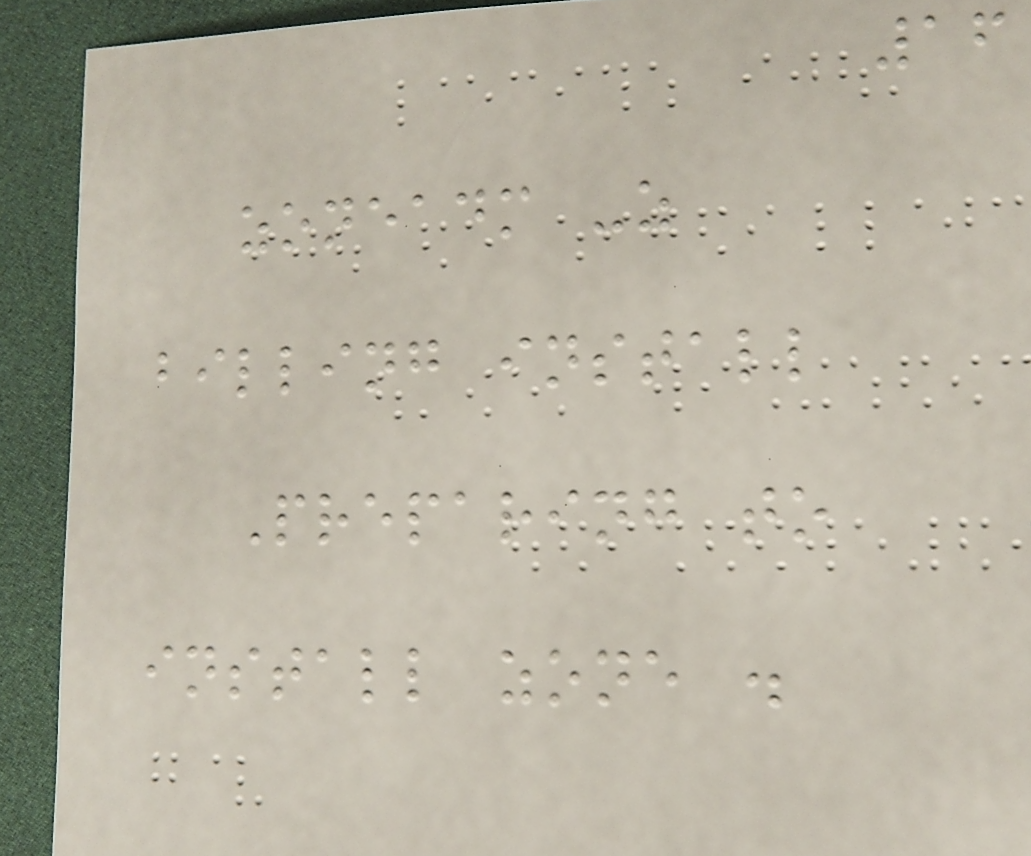16
zoneadm -z
billing install
Preparing to
install zone .
